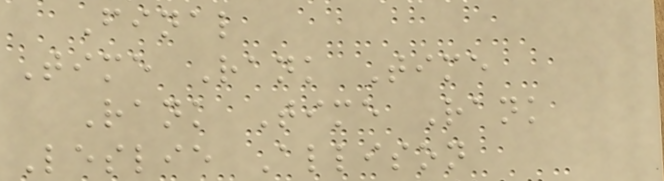Final
Time Rank Time
Rank Time Rank
Leslie Allison
